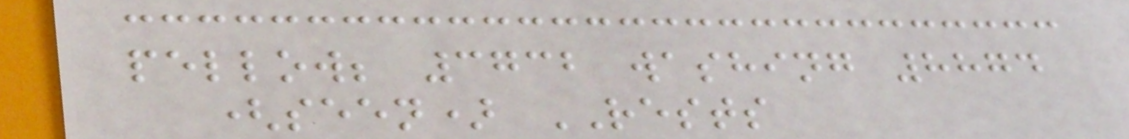pellow; 3732 washing 8874
(seen) RESTS
